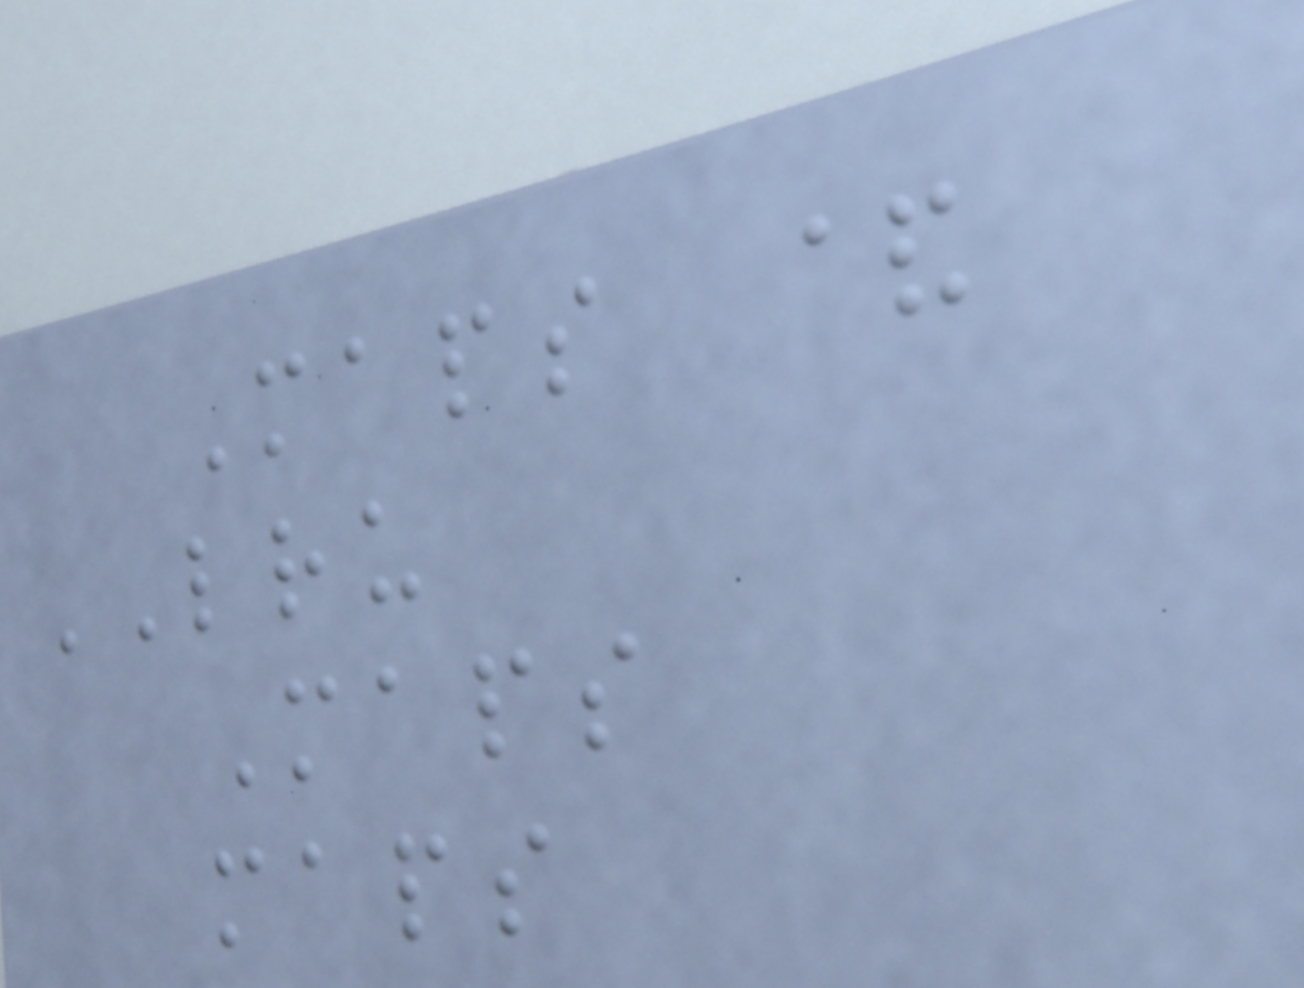Maps &
LRU
Maps
maps
